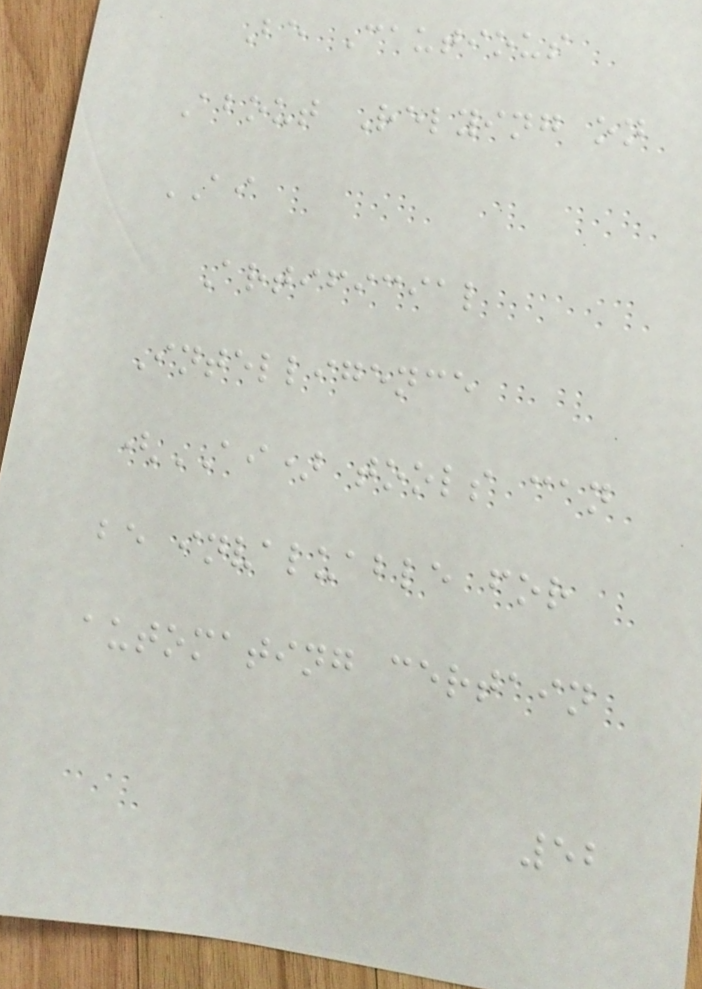Be Cautious
About Relying on
AI
Artificial
Intelligence
(AI) tools can
be invaluable for
automating certain
52
